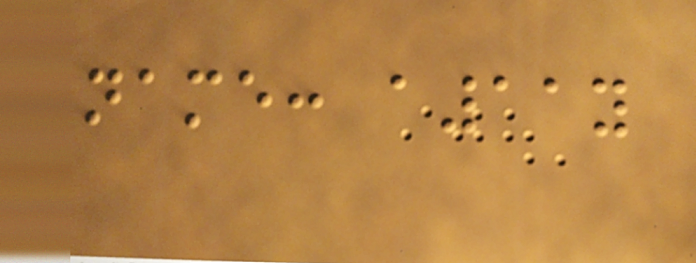name: a11y
